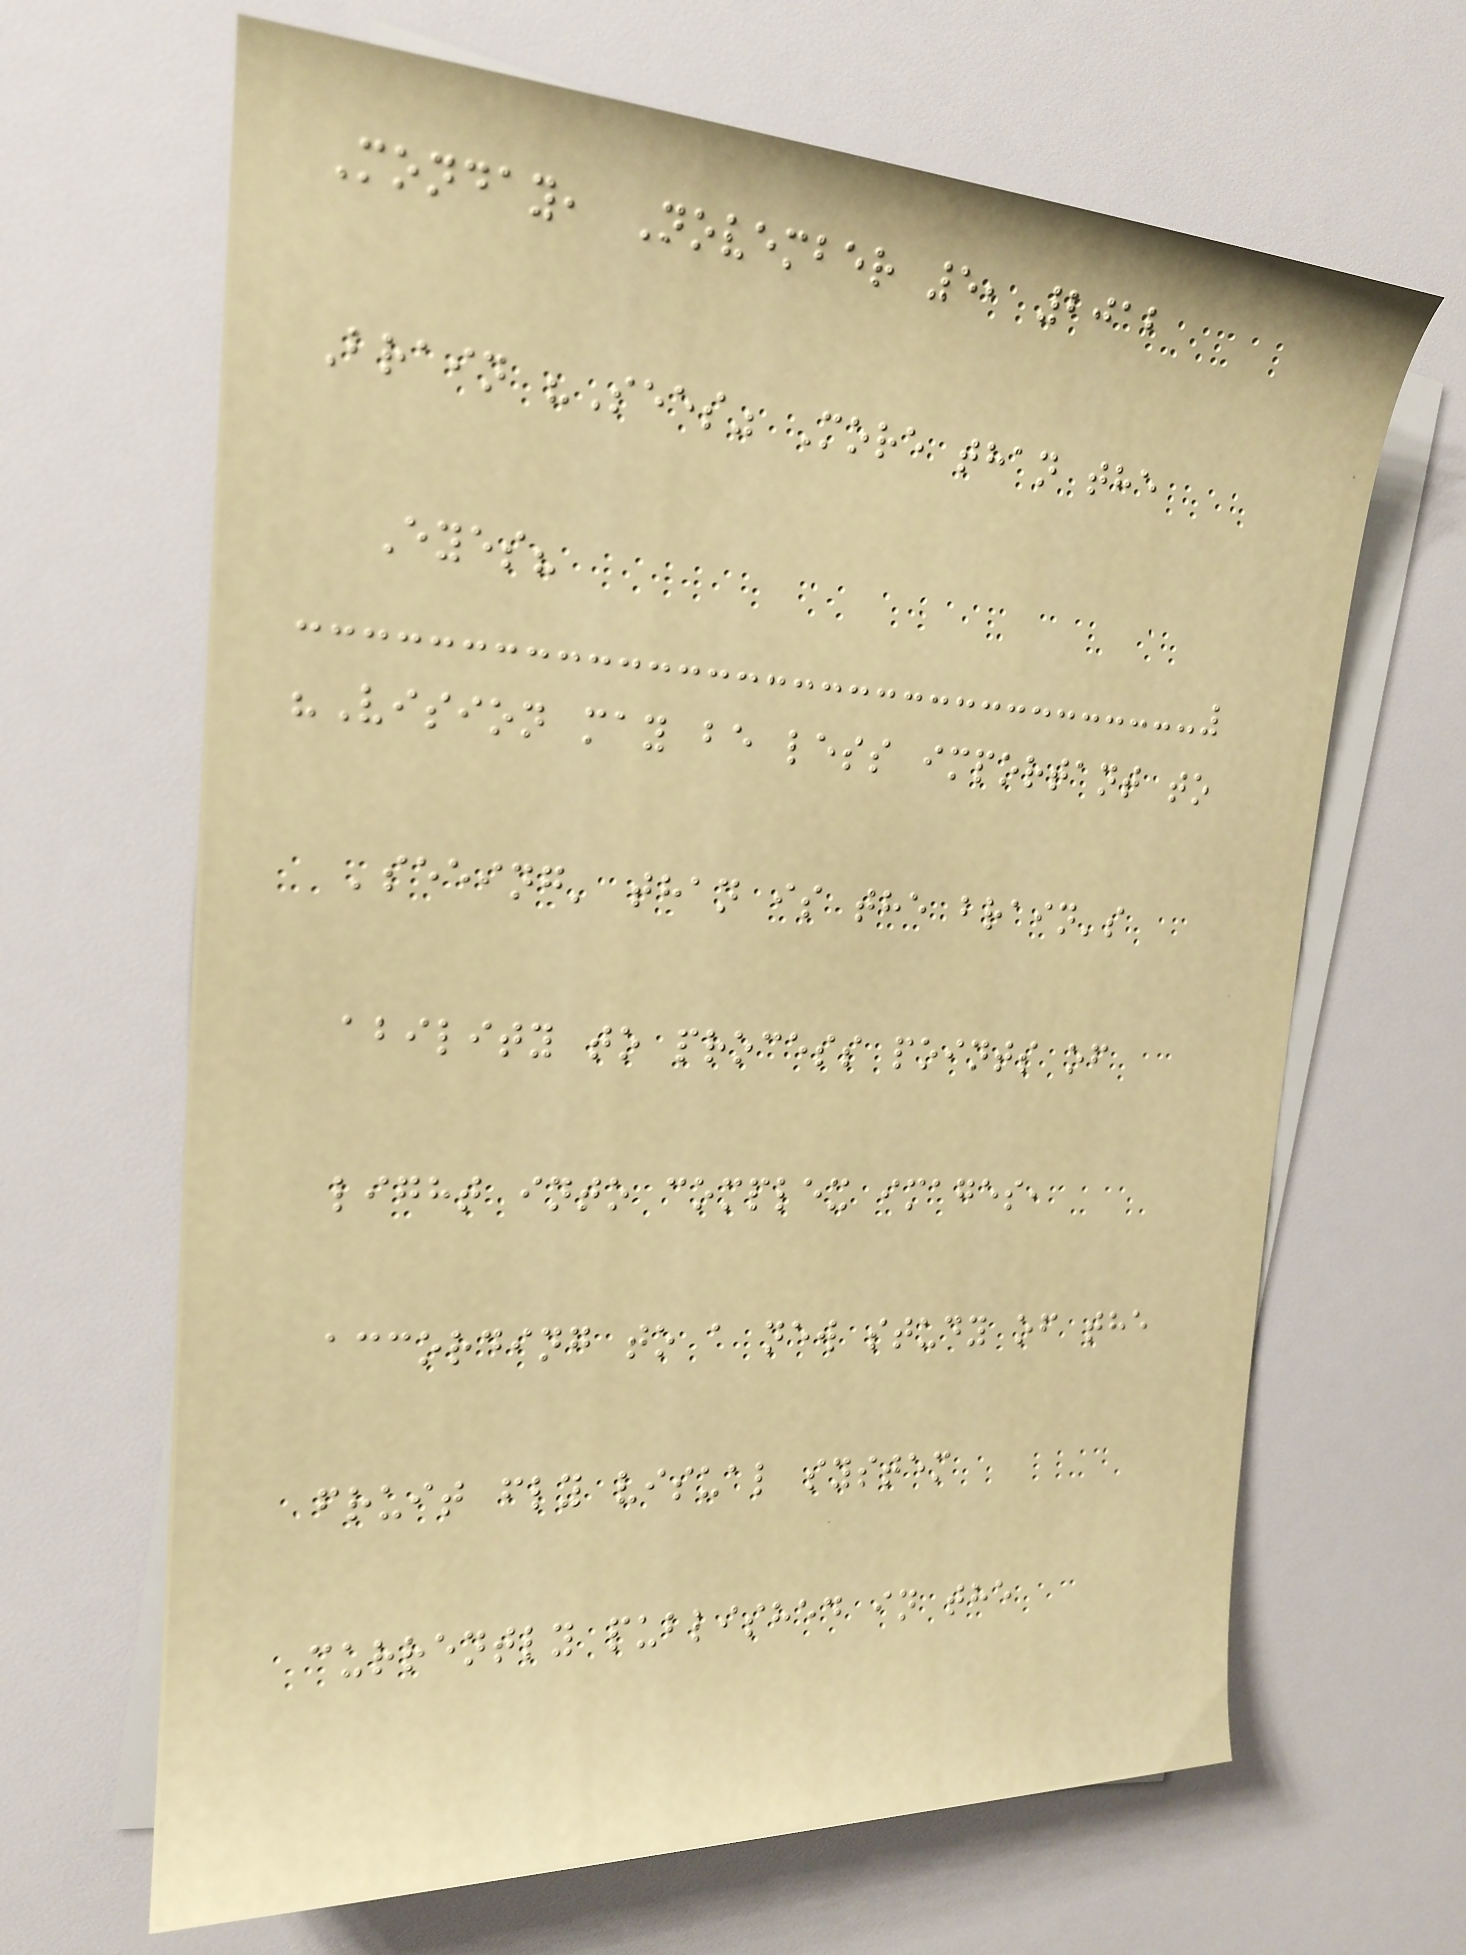Monday, November 5, 2012
Brain "Sees" More than the
Eyes?
"Vision may be less important to
'seeing' than is the brain's
ability to process points of
light into complex images,
according to a new study of the
fruit fly visual system
currently published in the
